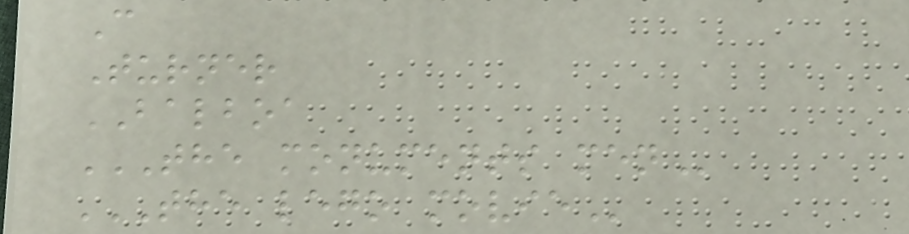C
Turner
BALBOA
THE MONUMENTS MEN
THE LEGO MOVIE
